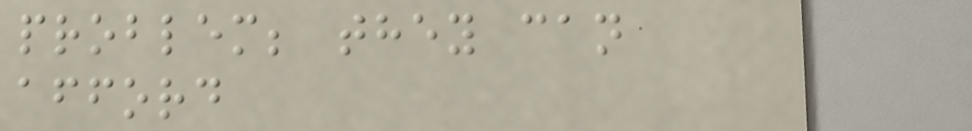problem; they can
afford
